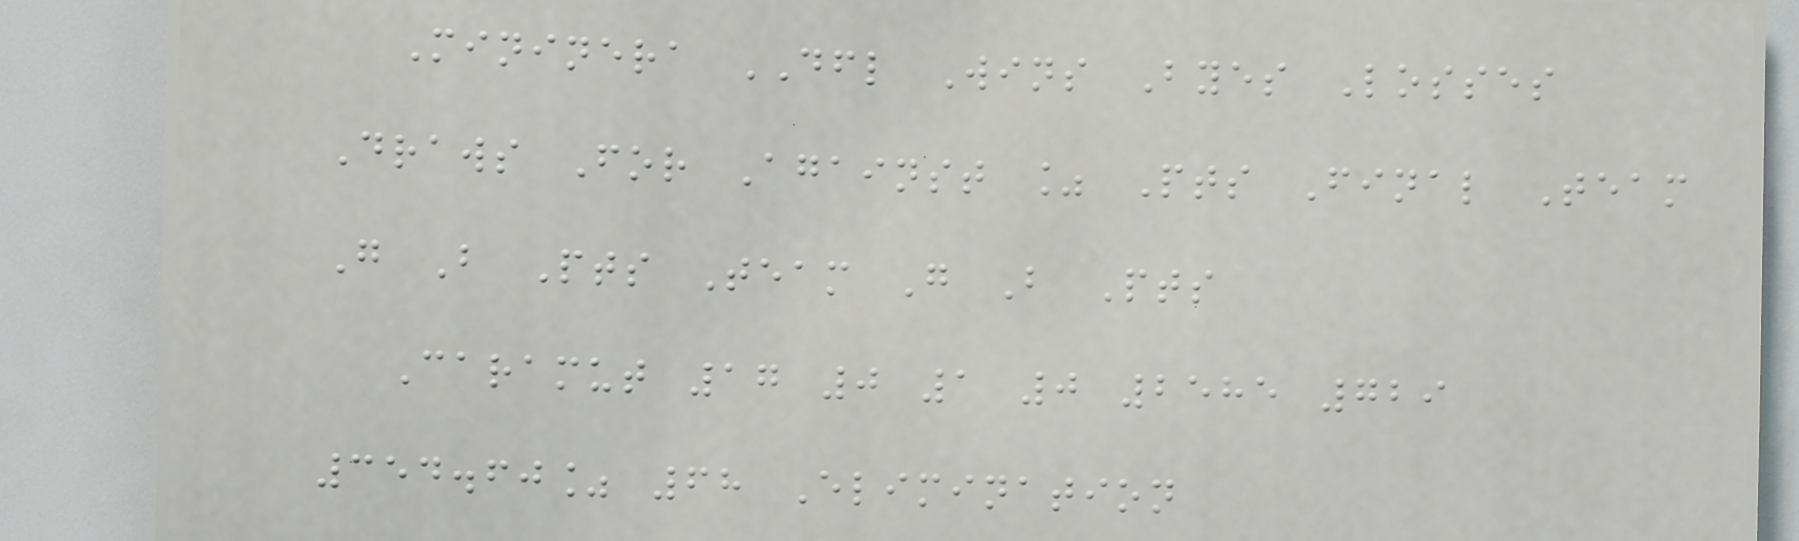Mininera DFL Wins Byes Losses
Draws For Against % Pts Final Team
G B Pts Team G B Pts
Caramut 17 0 1 0 2585 729
354.60% 68 Elimination
